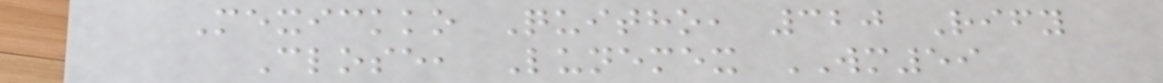Mexickko Quitho, 320 Rify
Close, Lunemex WM59
